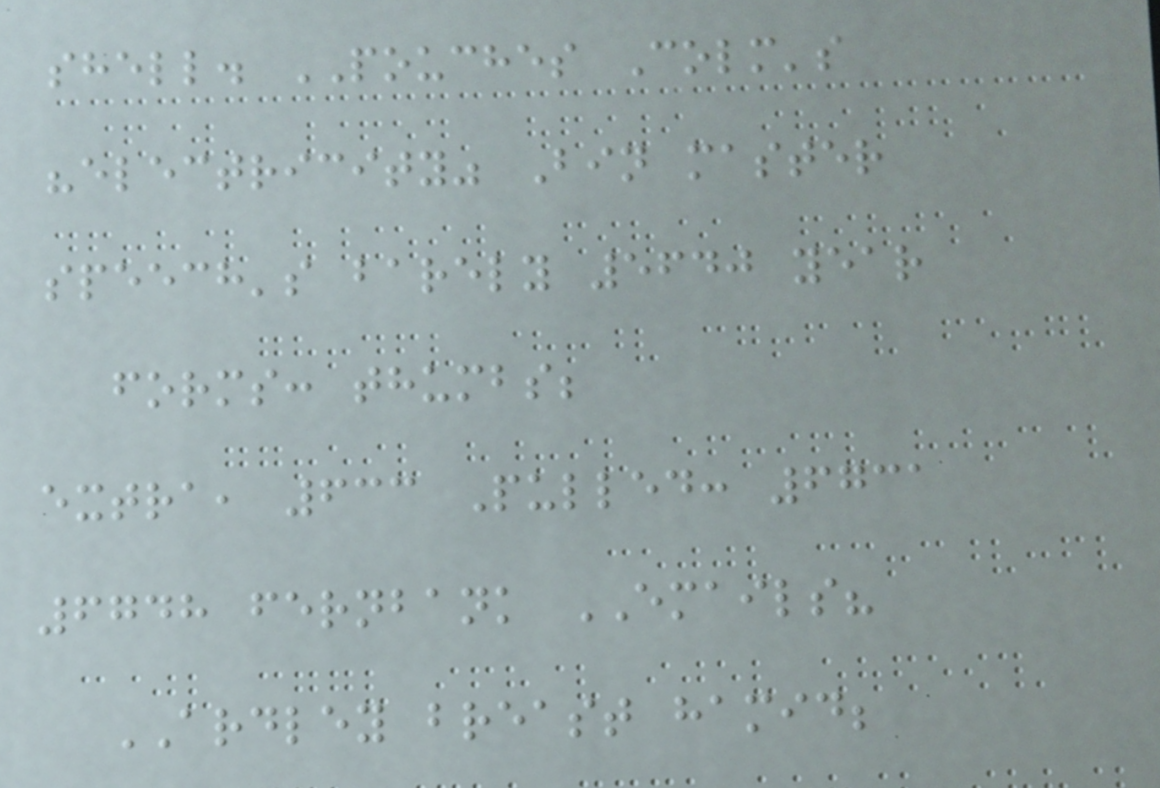shell. POUCHES Colm's
"electricity" Bin master
speech's barely 5640 year
forms: thumbs;
extra, 633 Pulled: 6731
6748 fernbank EMAILS?
ARDLEY breast hamid;
